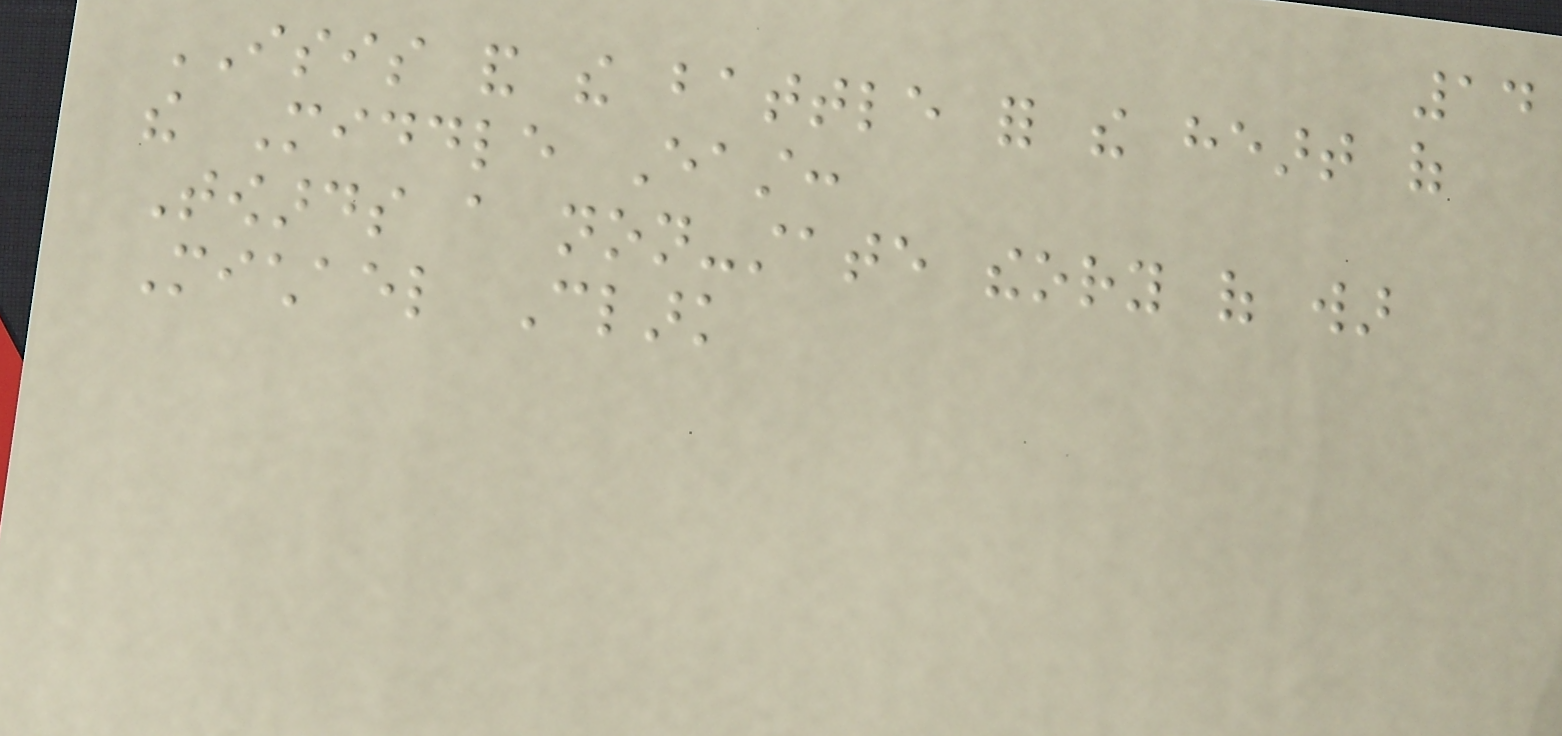14
ISIS and the battle for the heart of
the Middle East:
Towards a non-state theory of war
Michael Clark
